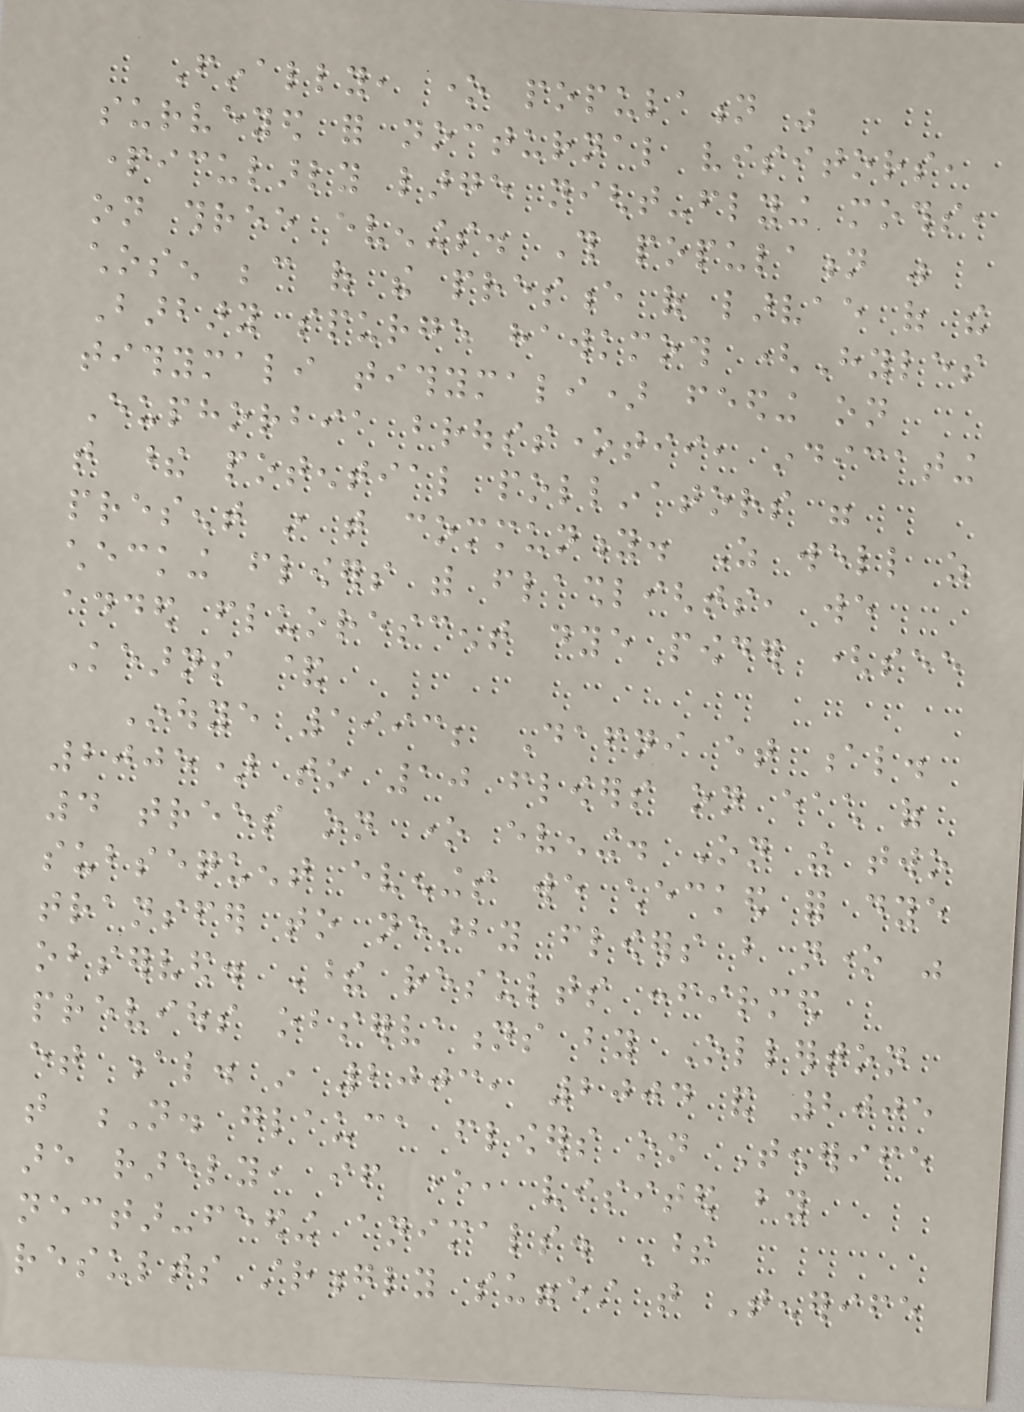Finally, one population was
surveyed for nocturnal visitors,
particularly large night-flying moths,
on three evenings. This population was
chosen because of the presence of larvae of the
Barbary spurge hawkmoth (Hyles
tithymali tithymali) feeding on
Euphorbia broussonetii, indicating
that these potential pollinators were
present in that community. As well as
checking flowers with flashlights, we
added fluorescent dye powder (see
Kearns &
Inouye 1993; Dafni et al.
2005) to 10 flowers on each of
4 trees on one evening. On the two
subsequent evenings we checked for dye
transfer to nearby flowers but none was
observed. These results confirmed
previous observations by Ollerton
et al. in 2003, 2004 and 2005
that N. glauca flowers on Tenerife
are rarely, if ever, visited by
nectar-feeding animals. These
results strongly suggest that Tenerife
